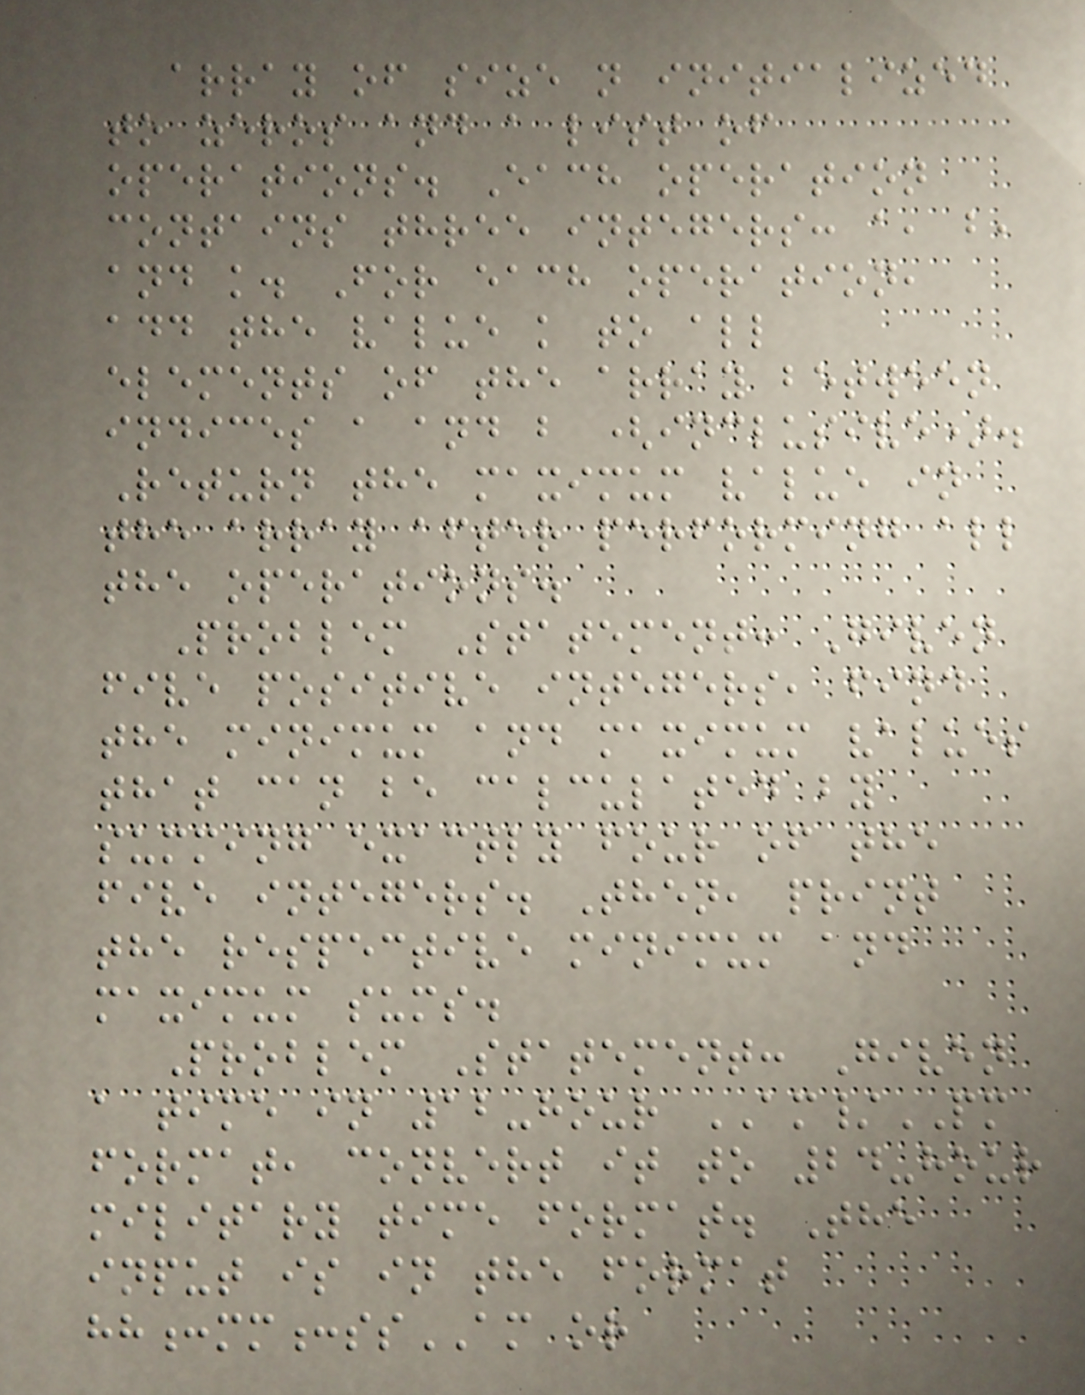array of size n initialized
to zeros and a list of
operations. Each operation
contains three integers: a, b,
and k. For each operation,
add the value k to all
elements of the array between
indices a and b (inclusive).
Return the maximum value in
the array after performing all
the operations.
Problem Statement: Given
five positive integers, find
the minimum and maximum values
that can be calculated by
summing exactly four of the
five integers. Then, print
the respective minimum and
maximum sums.
Problem Statement: Given
a time in 12-hour AM/PM
format, convert it to 24-hour
military time format. The
input is in the format
hh:mm:ssAM or
